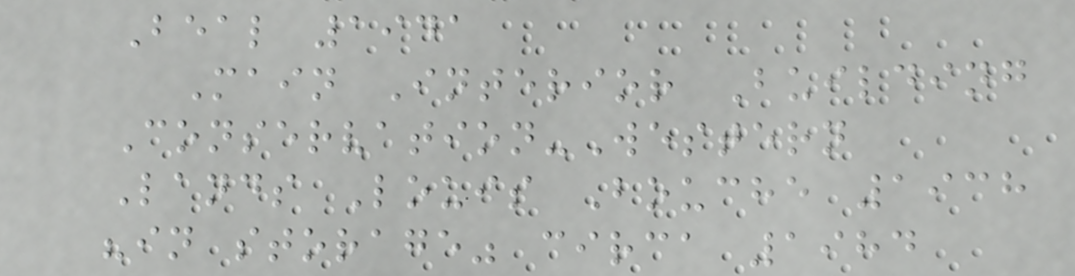Beal 1941
Main Interior Building
Conservation-Western
Lands Louis Bouche 1938
"in storage" circa 1984
